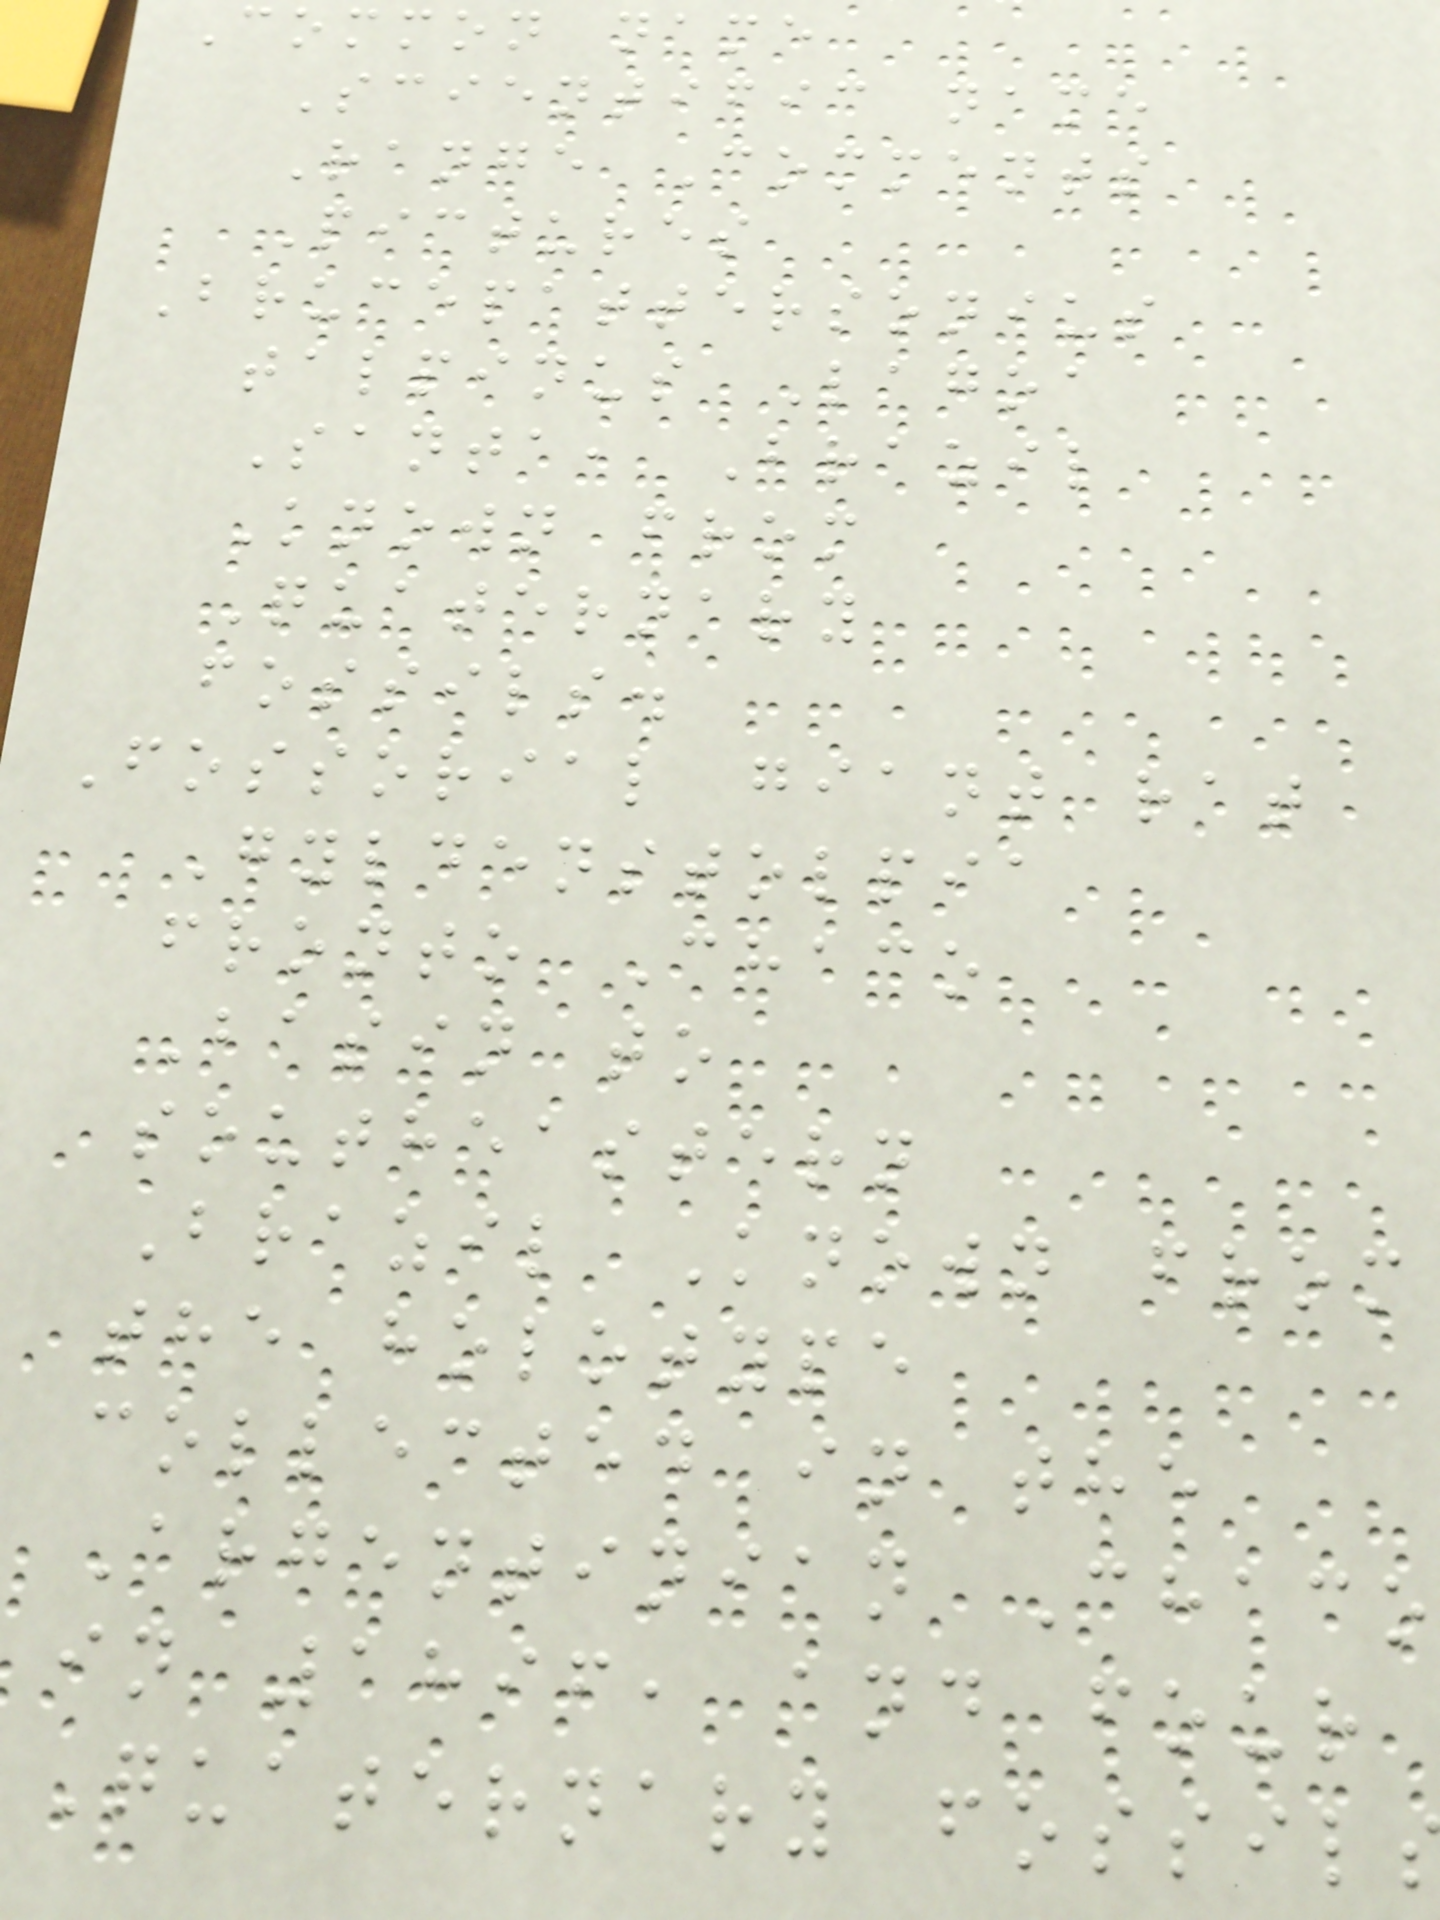Common name
Scientific name
Range Comments
Pictures
Brucepattersonius
talpinus Lagoa
Santa, Brazil
Known from
Quaternary
fossils.
Fossorial giant rat
Gyldenstolpia
fronto Chaco
Basin to
southeastern
Brazil Known from
the holotype
collected in the
Argentinian Chaco
in 1896, and four
Quaternary fossil
